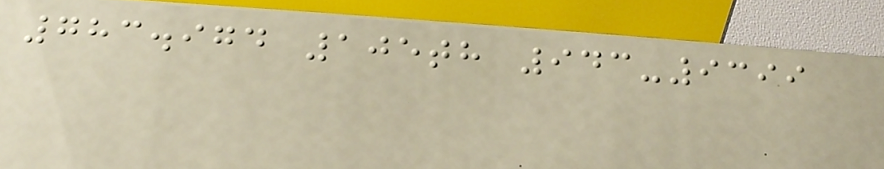783.974 105th 943-9399
